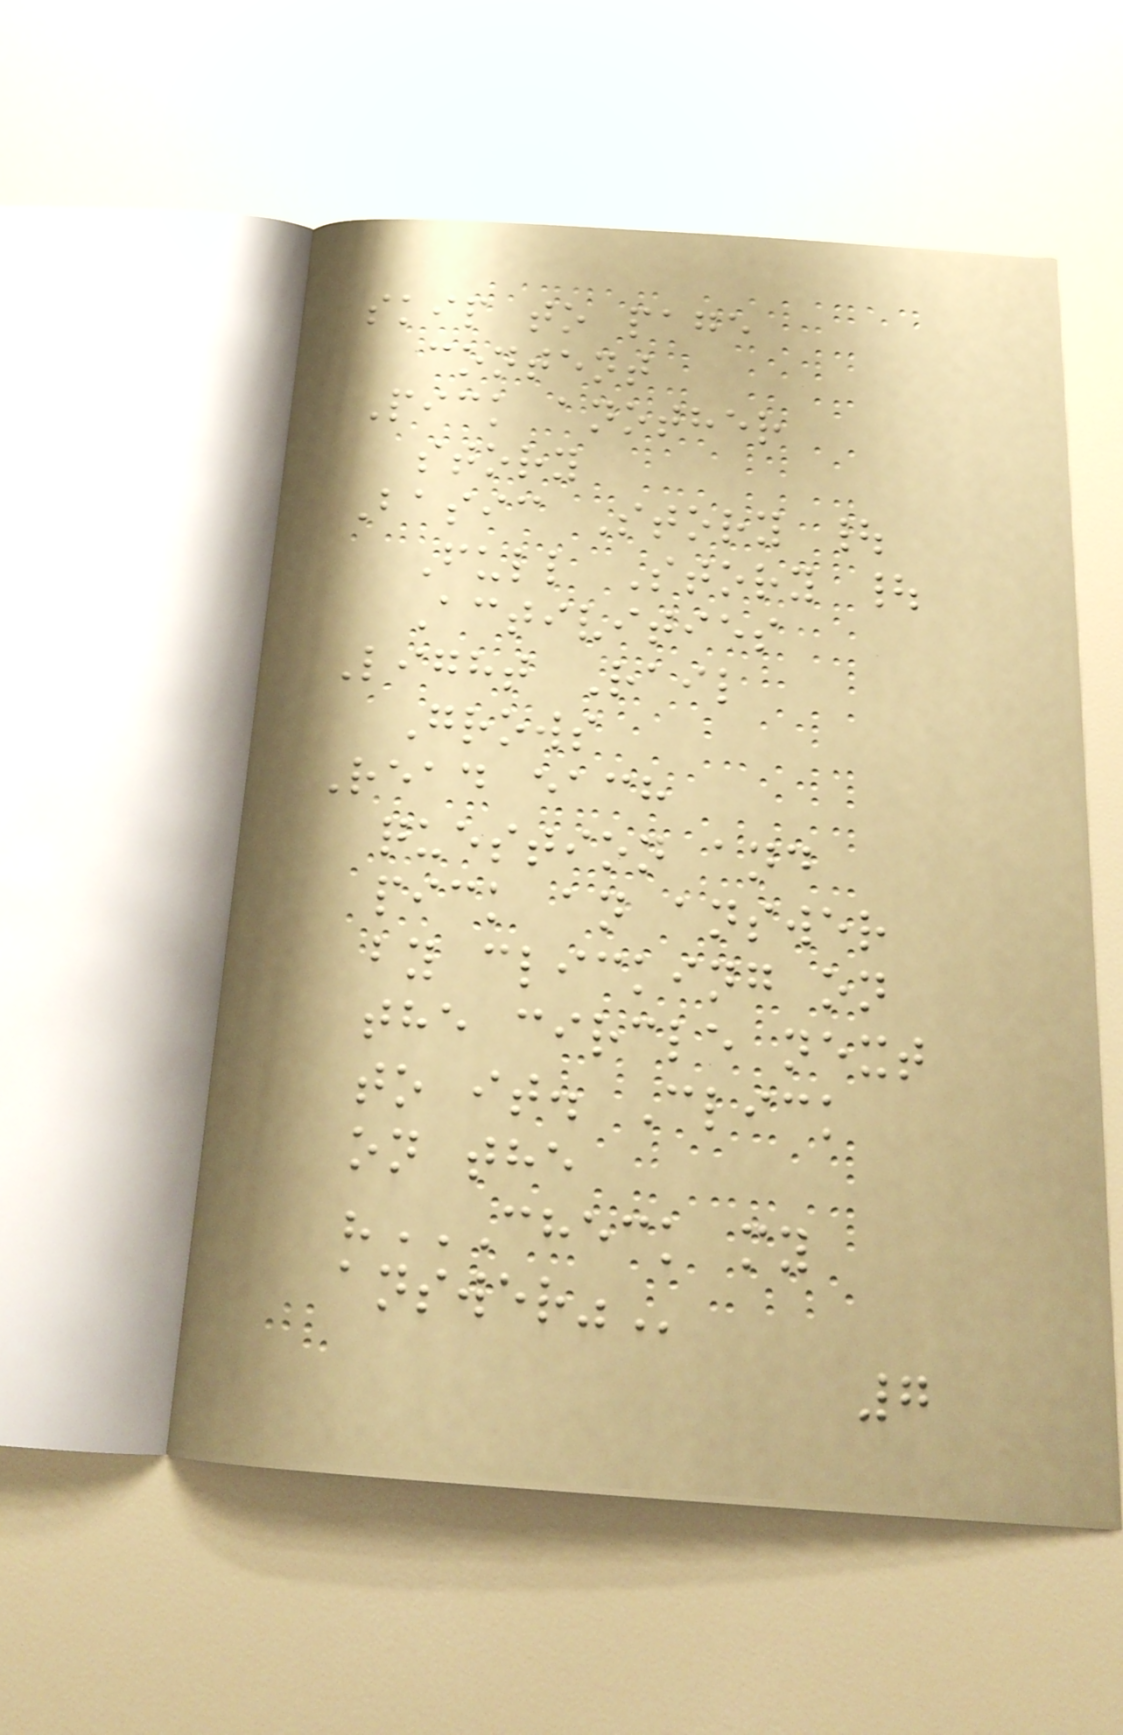skip to page
content
Pick another
story
Basic Story |
Full Story |
Activities
Light Rail
Grows
Read each
question and
pick an answer
by clicking on
the circle next
to it. Click
on the
"CHECK MY
ANSWER"
7
